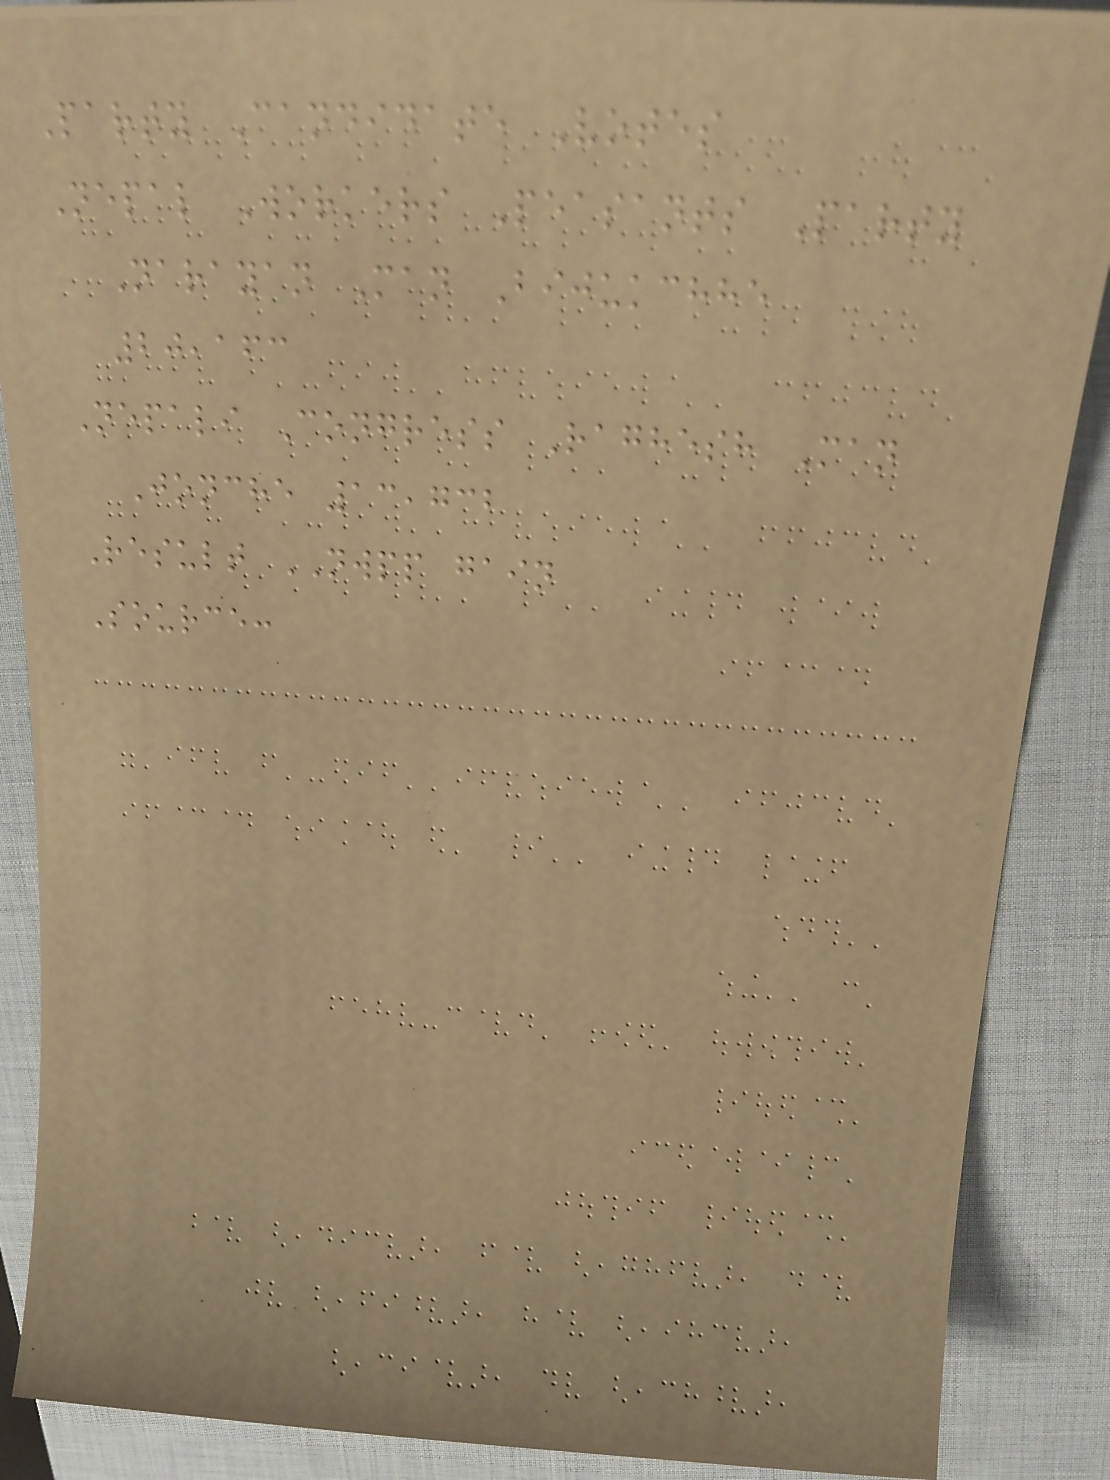Party Candidate Votes
Nepal Workers Peasants Party
Narayan Man Bijukchhe
20,163
Nepali Congress Raghesh Man
Jonche 13,732
Result NWPP gain
Source:
